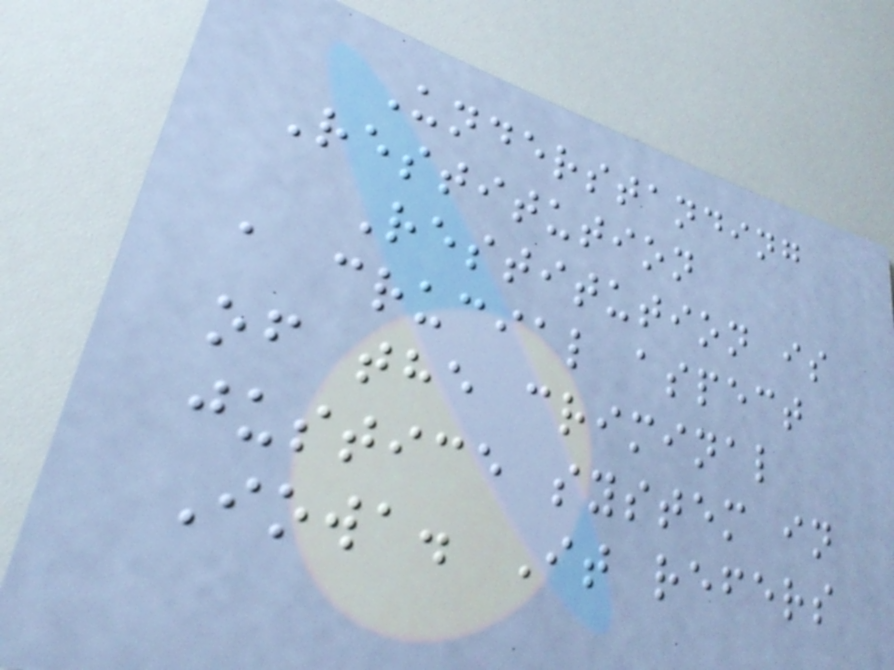Understanding
Restitution
Restitution is
a crucial aspect
of the criminal
justice system in
Iowa. It refers
